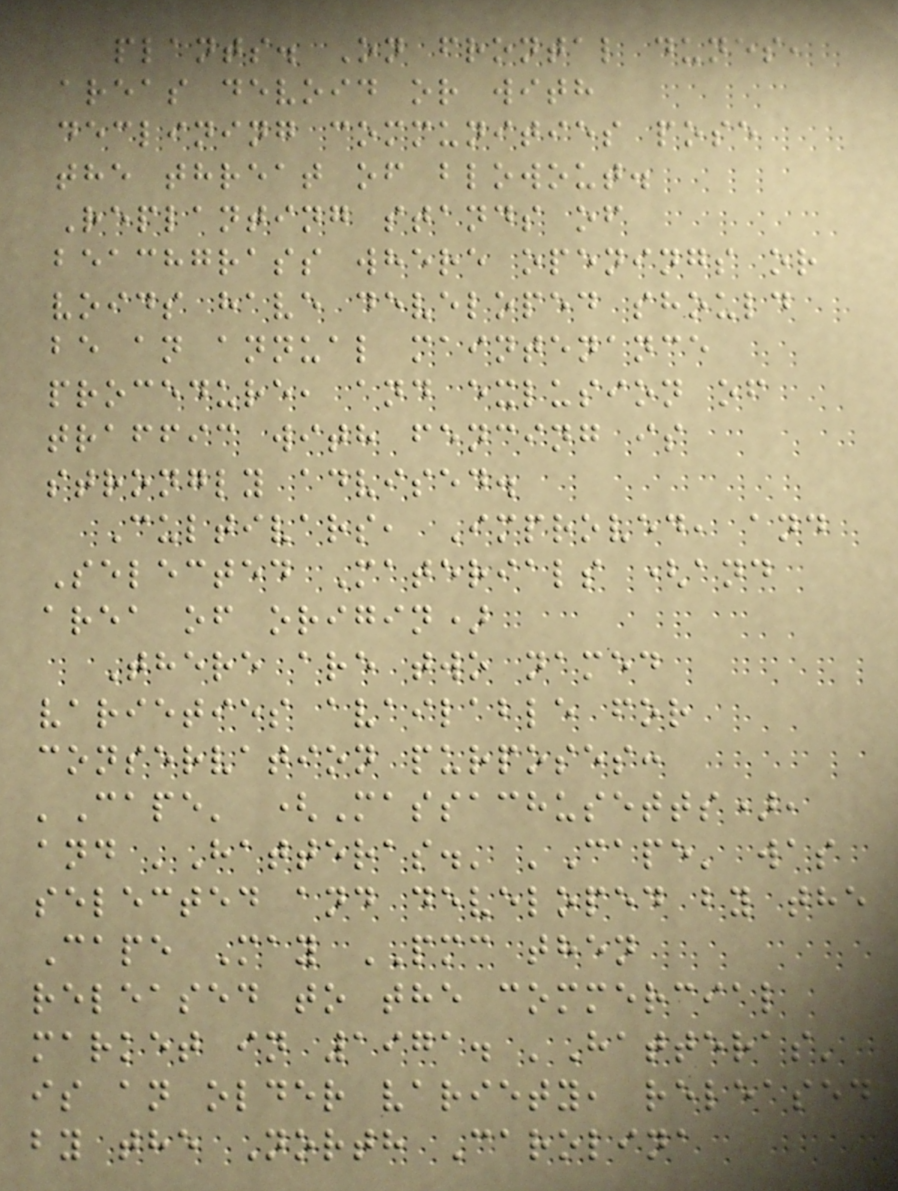plants. On frontal dunes,
areas devoid or with
declining communities pose
the threat of blowout.
Replanting stands of
beachgrass where openings or
voids have developed should
be an annual maintenance
procedure, and exlusion of
traffic with fencing is
strongly advised.
Cultivars, Improved, and
Selected Materials (and
area of origin)
There are two named
varieties available for
conservation purposes:
'Cape' (Massachusetts),
and 'Hatteras.' 'Cape' was
selected and developed by the
Cape May PMC then
released to the commercial
market in 1971. 'Hatteras'
is an older variety, released
by the North Carolina
